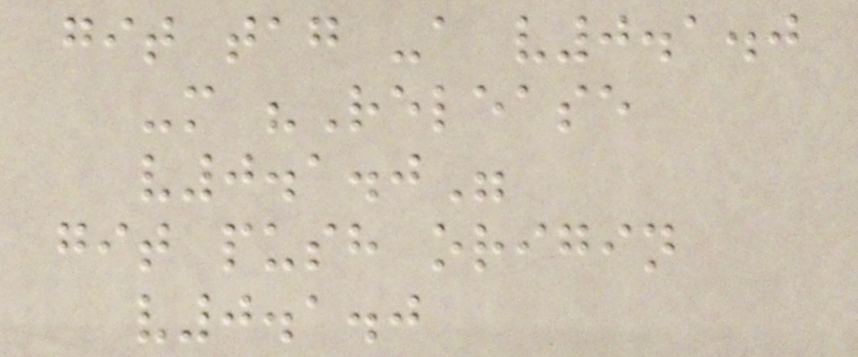git tag -a v0.1.0
-m "Release
v0.1.0"
git push origin
v0.1.0
